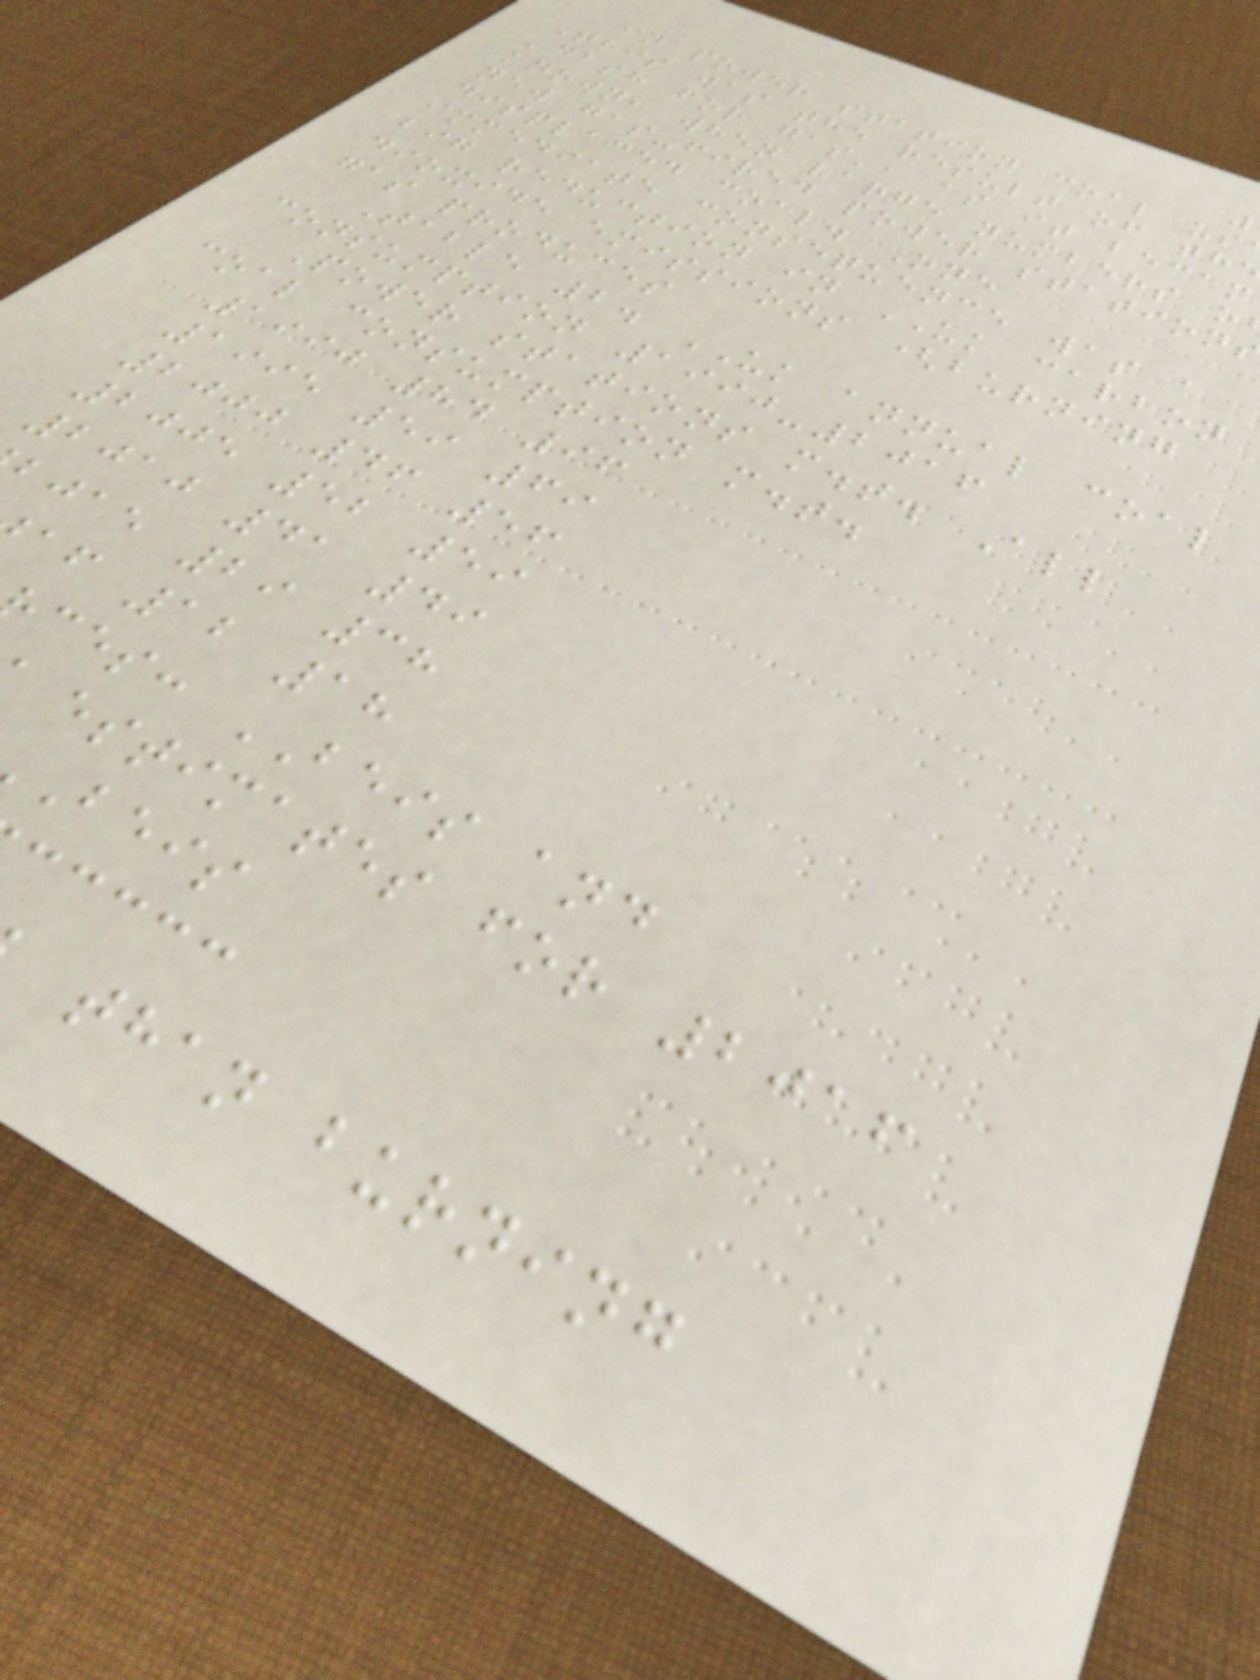in power station coal us
This was the result of th
'dash for gas', as it becam
known, when large numbers o
new gas-fired power station
displaced coal. One
immediate consequence was a
big reduction in UK carbon
dioxide emissions (burning
gas produces
Table 2. UK annual coal
consumption 1990-2016
Power stations m.t. All
coal consumption m.t.
1990 84 96
1995 59 69
2000 46 56
2005 52 59
2010 41 49
bjae 29 38
af 12 18
ces: BEIS and
estimates for 2016
beis
than burning
